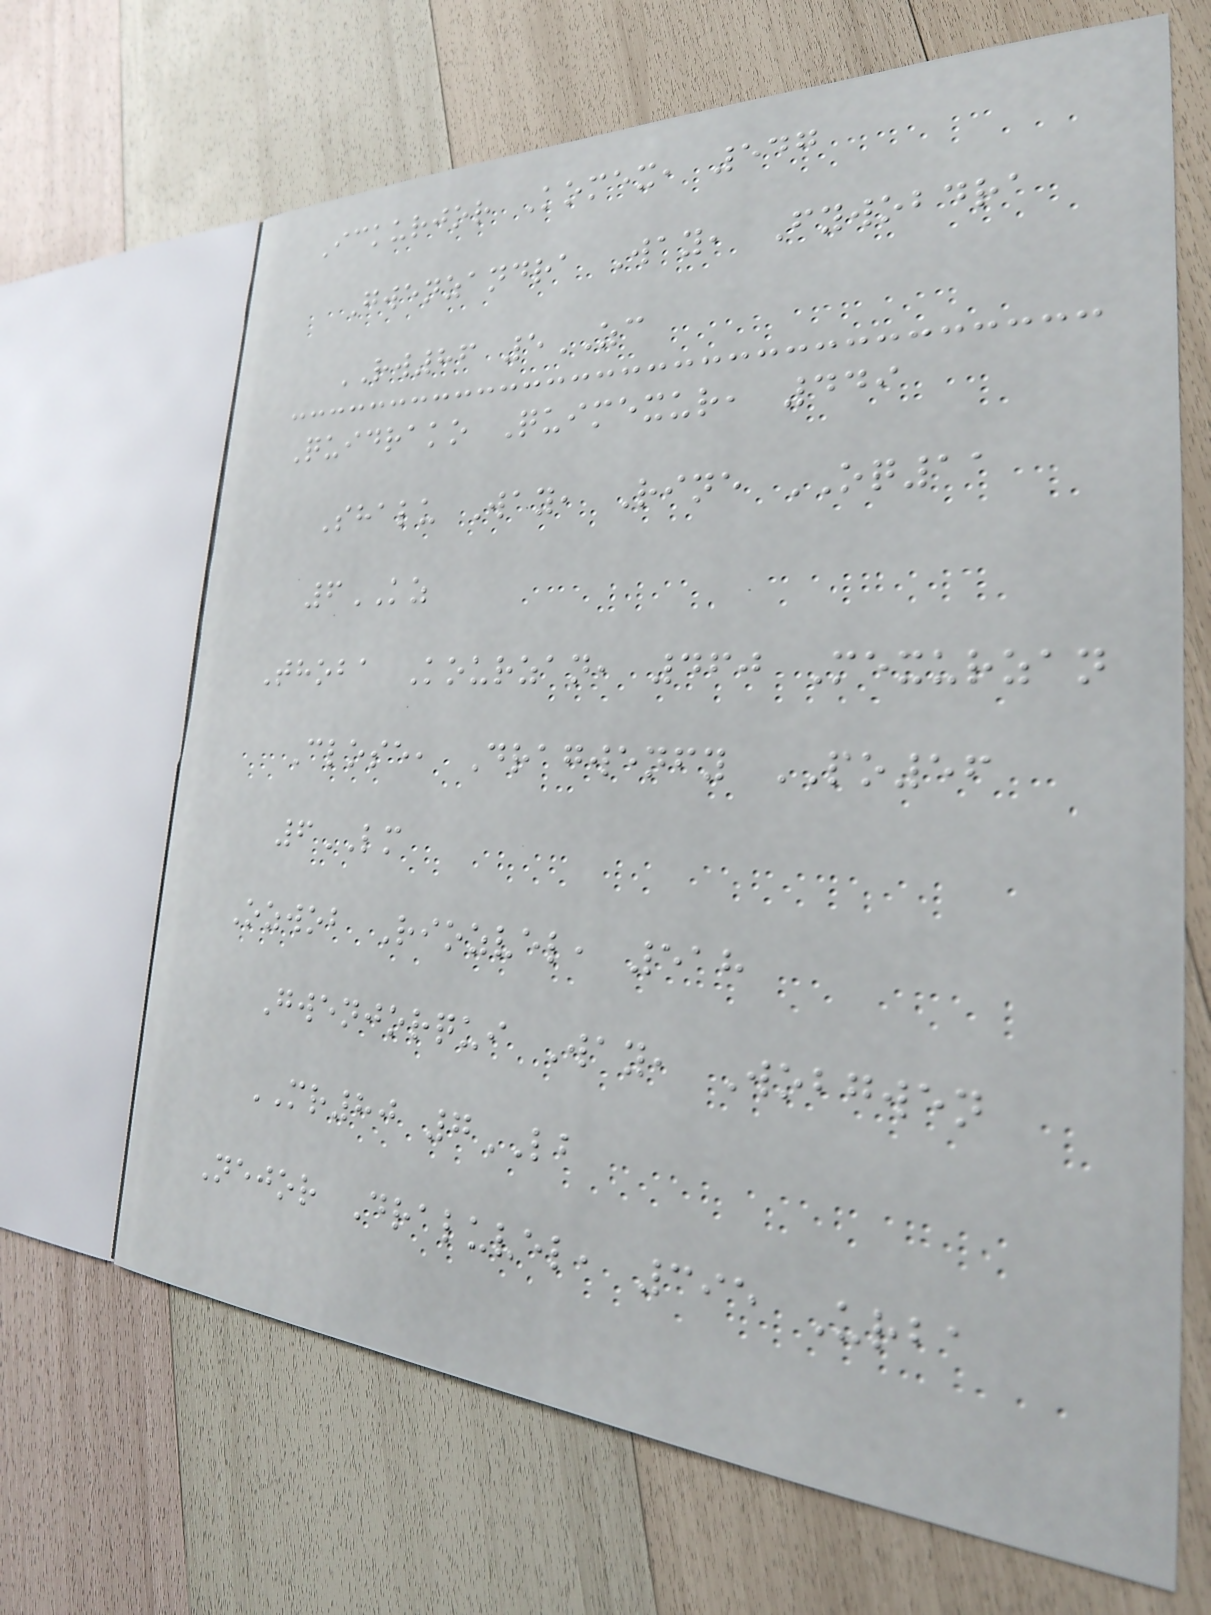Ickurjor Komex, 547
Gwenzandra Way, Fywobdra
RW86 5ZC
Quidrako Quimexur, 449
Shalu Way, Rine OQ11
6KZ
Thoba Kourzan, 460 Mexurzan
Close, Dragwenfy PO56
6LM
Ozwob Riozvel, 518
Gwenjorqui Way, Wobgwen
MR80 7LB
Nejor Draluvel, 395 Urba
